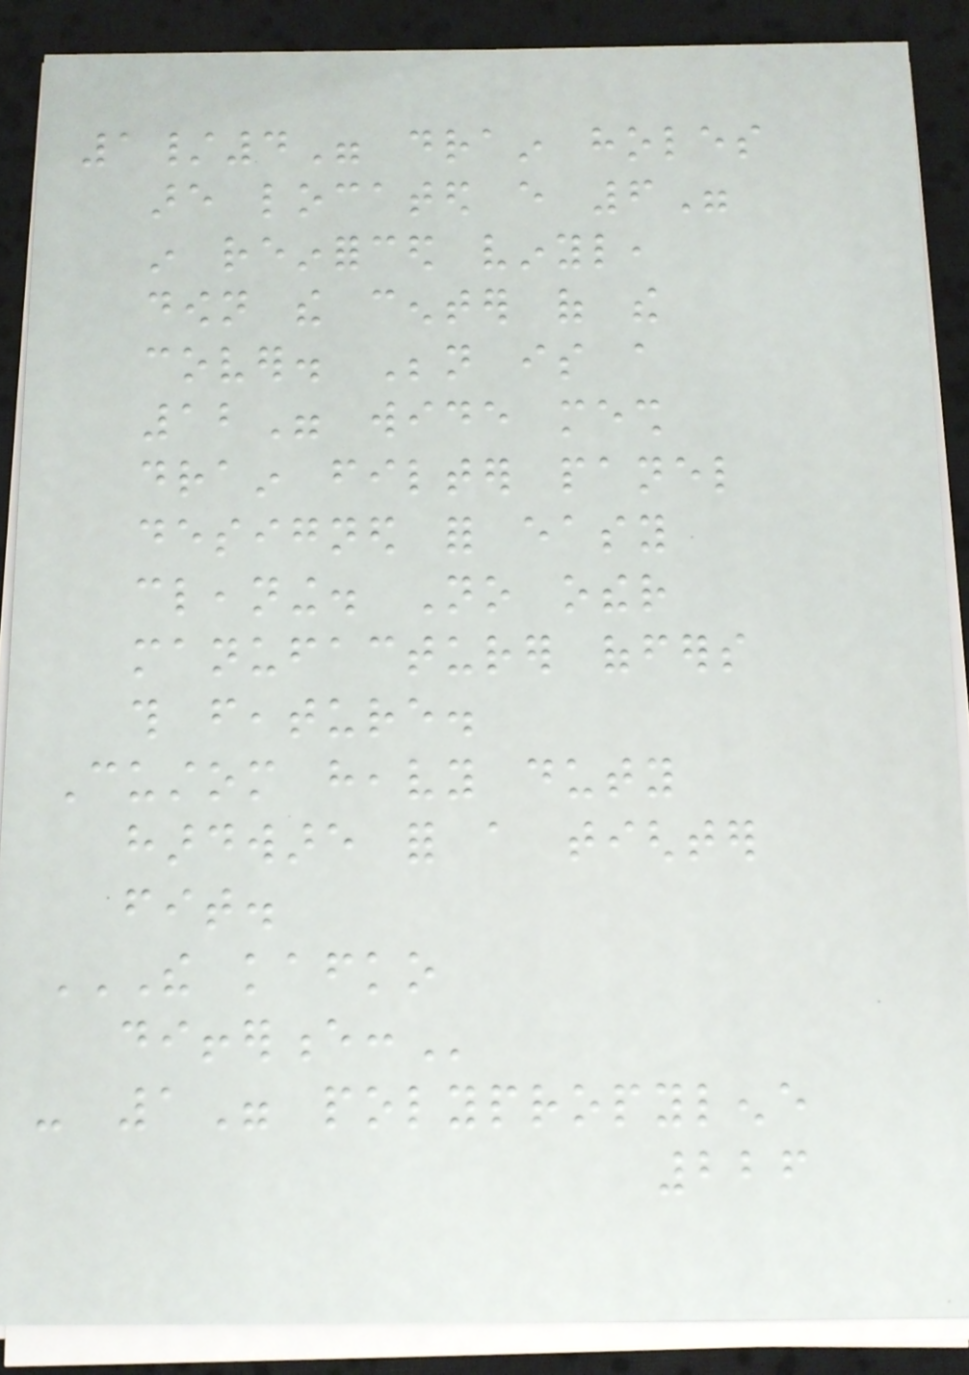1/4" drain holes
are located every 6"
in reinforced vinyl,
down the center of the
cover. Beneath is a
12" wide mesh
drain filter panel
designed for easy
cleaning. No other
manufacturer offers
this feature.
Custom heavy duty
hardware for a tighter
fit.
THE KAFKO
DIFFERENCE:
- 1" polypropylene
226
